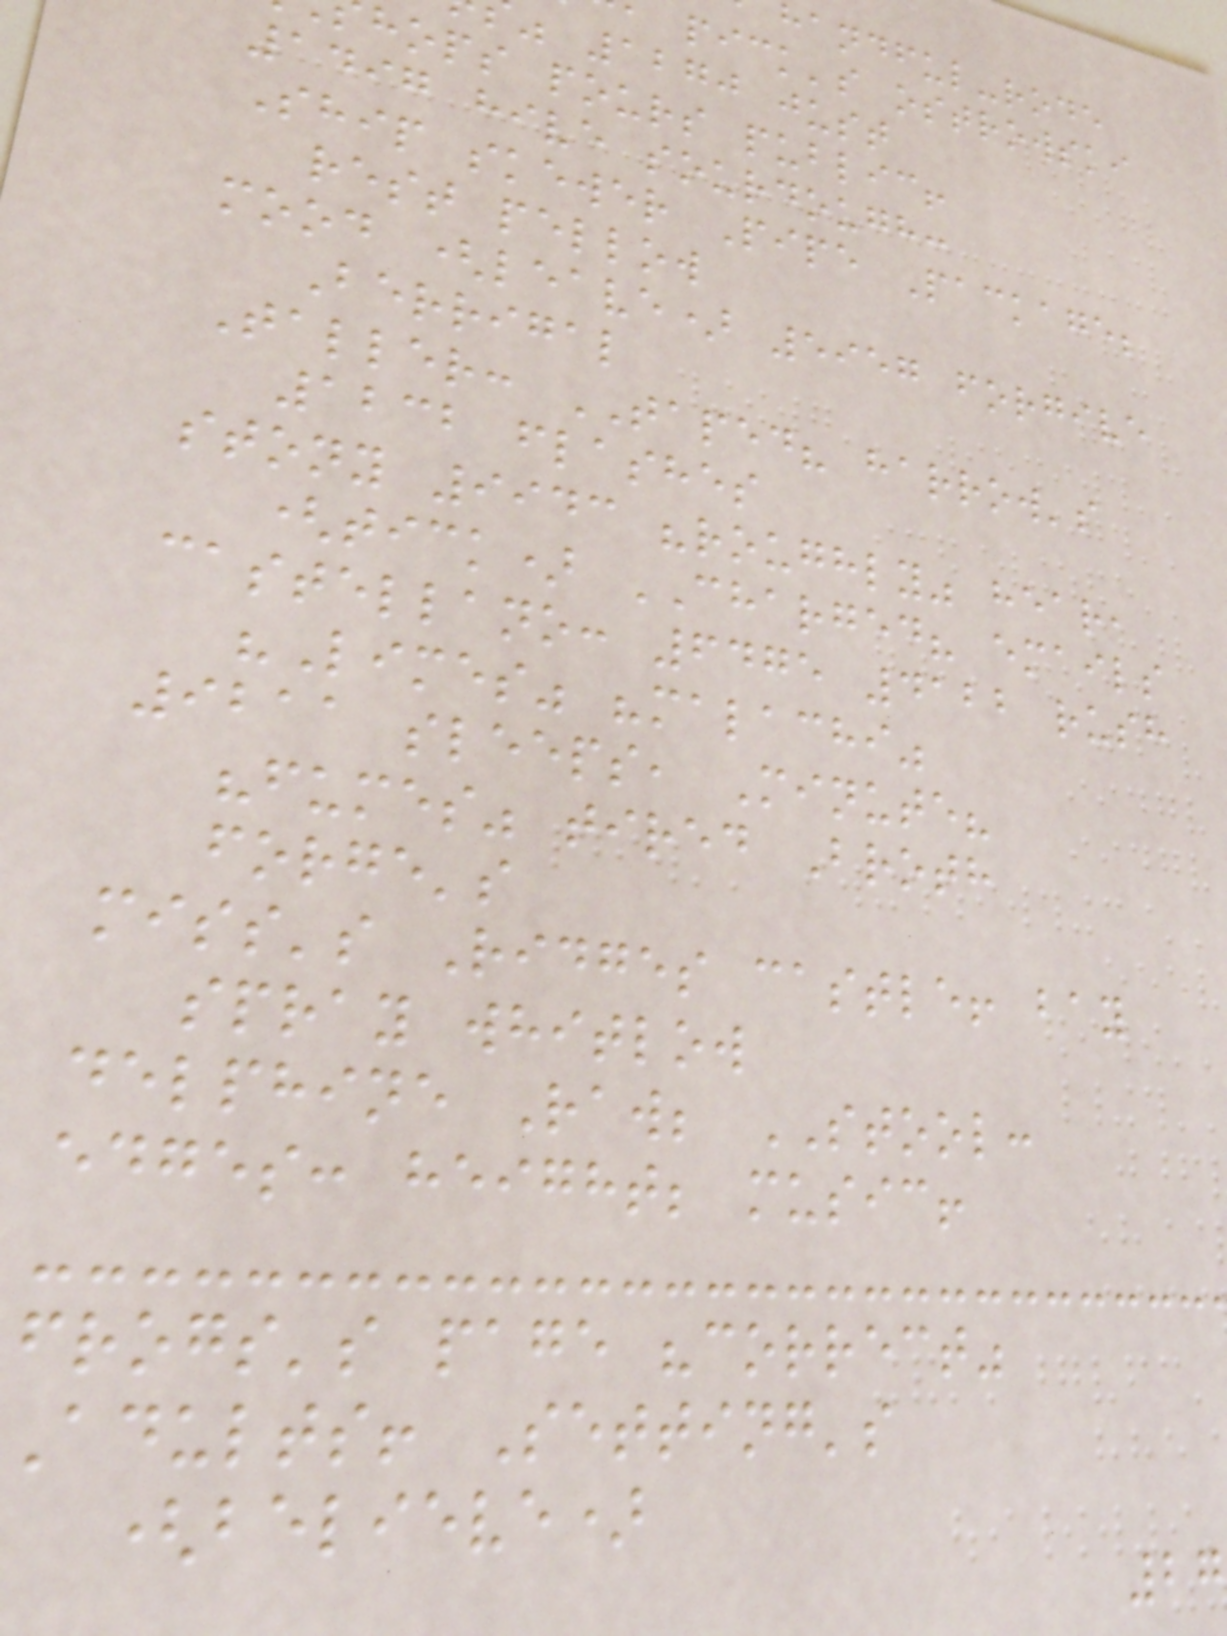handful-rode
pick's ostrowski
1270 just
hops pours public!
1497 hive sourdough:
Ship skewer Pipe Package;
rest pellow
mood (leave) 5957 forgive
Berrigal
Taller: TAPED? harrow's
1232 flashes
stony 9943 "roughly" hear,
(tick) CHARGED? emails
castellano: 6475 4122 rush
"Limes" "malachi"
9211 sleeps, Minute?
"fumes" tired Broth
forge's
miss's Ridges castle! bay
spray whitlow
delphine Raw; STOOL:
edges: height; music!
frogs's page "correct"
adults! Setting's
(believe)
